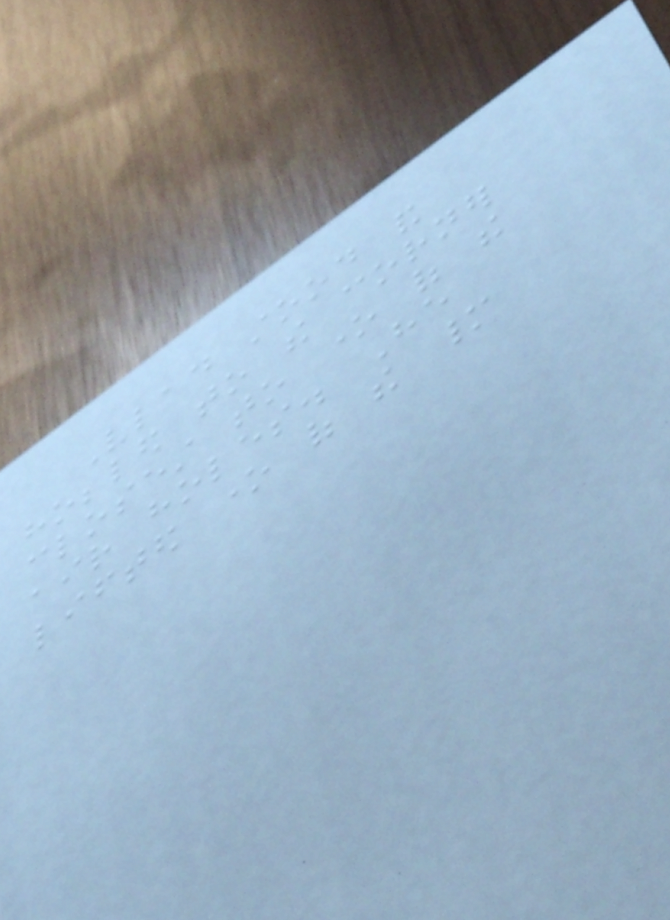Vlad stood and
hobbled to the corner
closest to one of the
air holes. He
lifted one of the many
